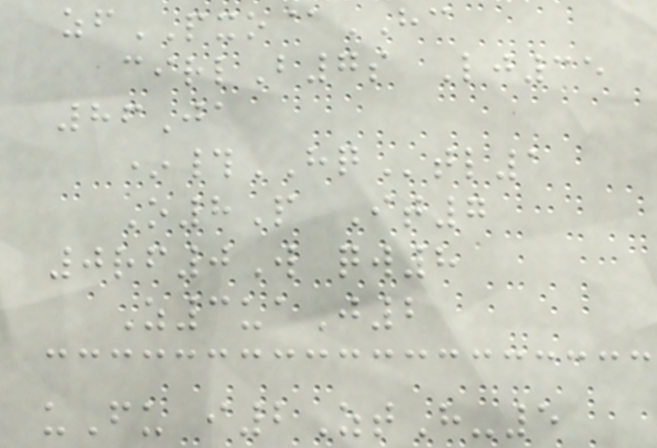zfPXO@HC
cirlB7s Lj35
86Ja
*#HQtl1
O8P It7
0rf0W qw8
Z3uaJ2
uFu i2ZtH-5
